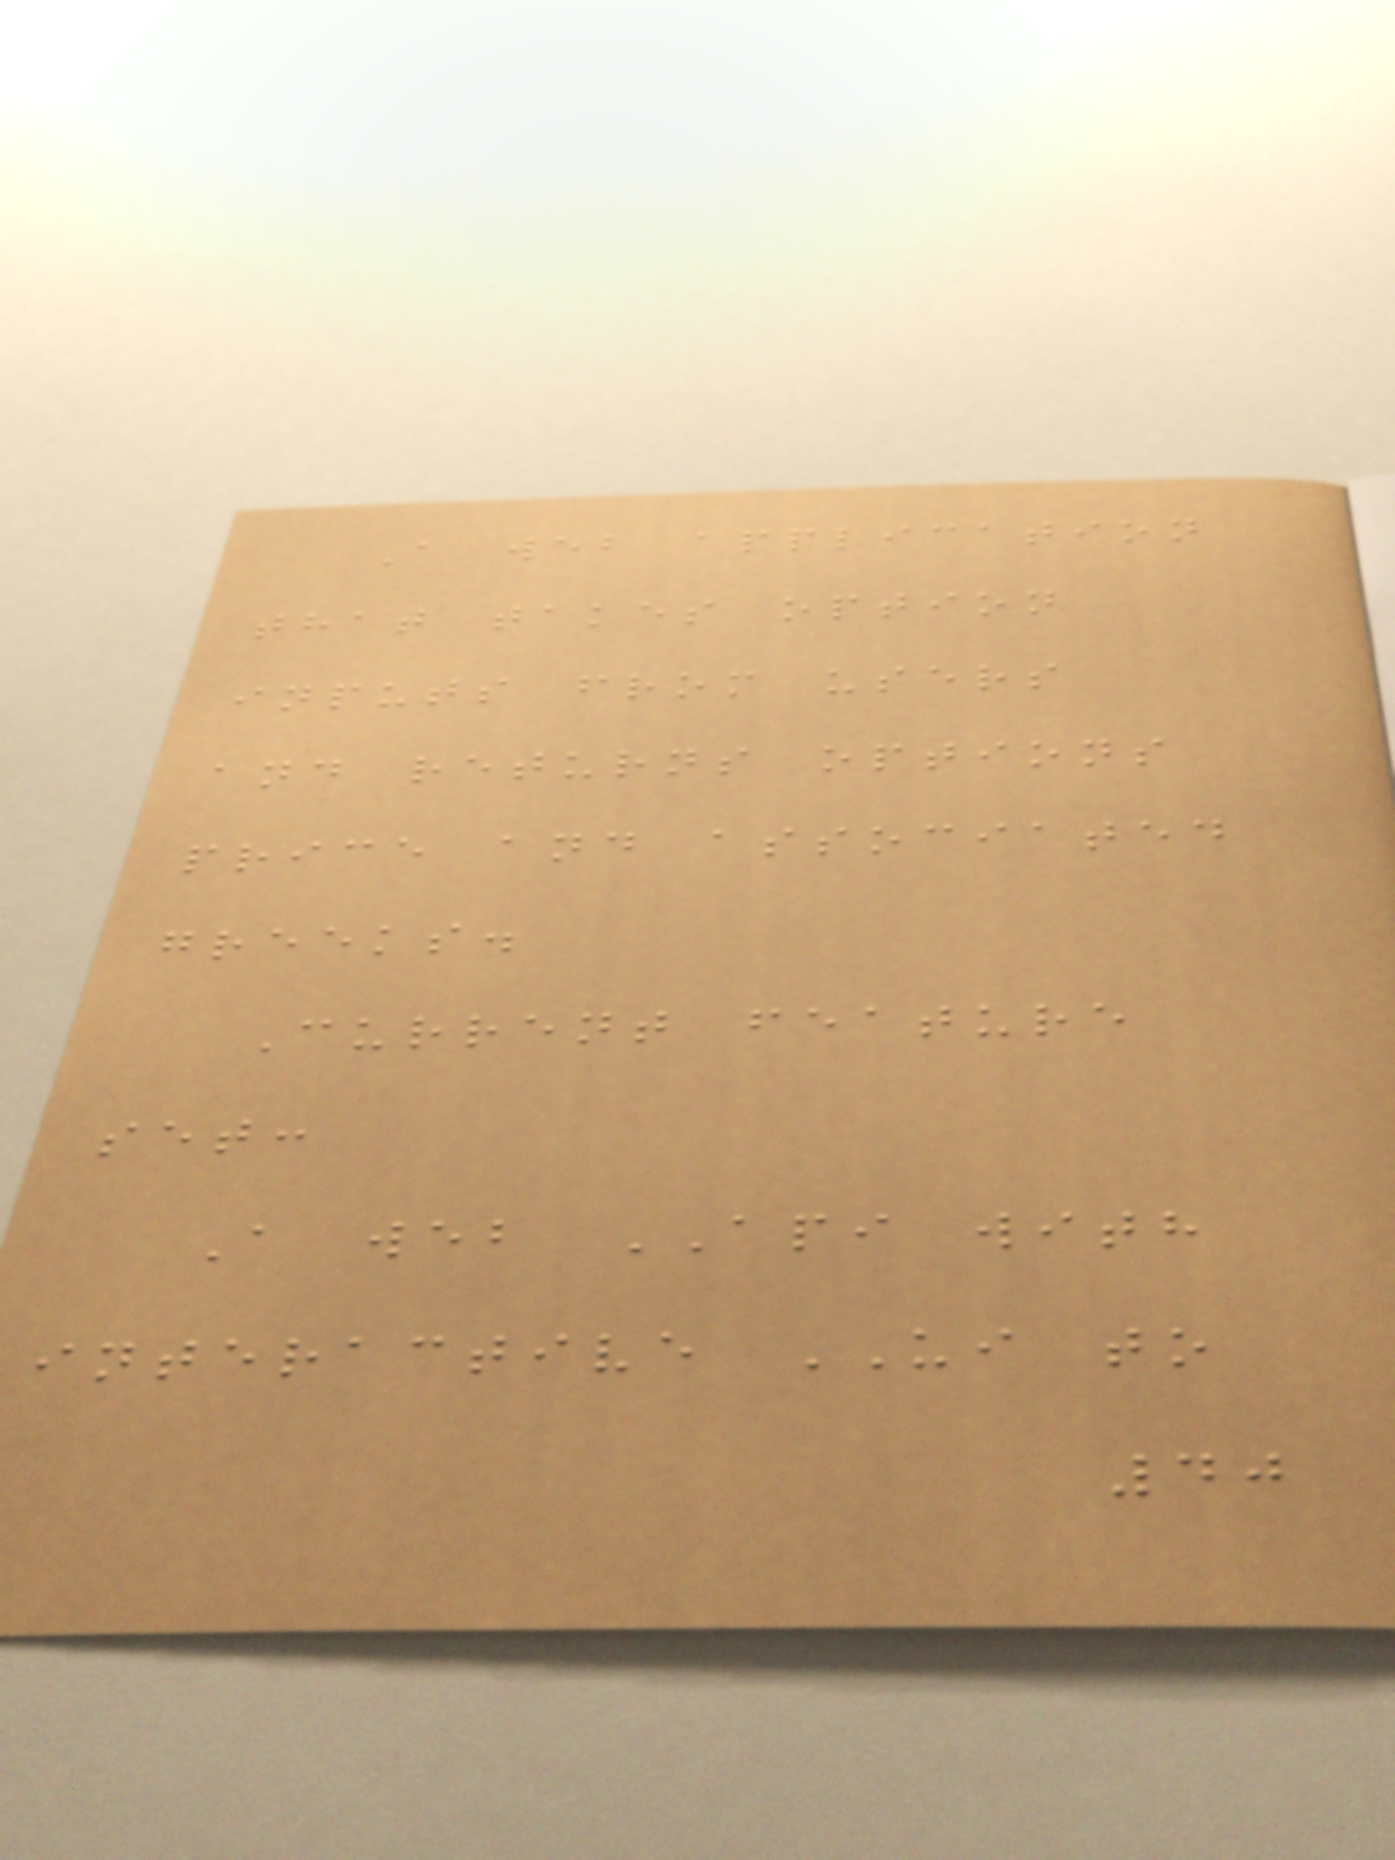A web application
that takes option
inputs from users
and returns options
price and associated
greeks.
Current feature
set:
A web API with
interactive UI to
40
